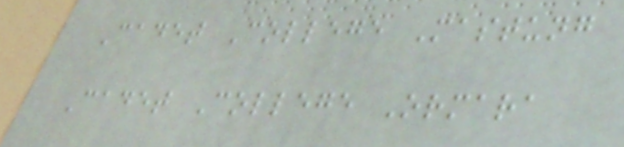Cadet College Mastung
Cadet College Ormara
